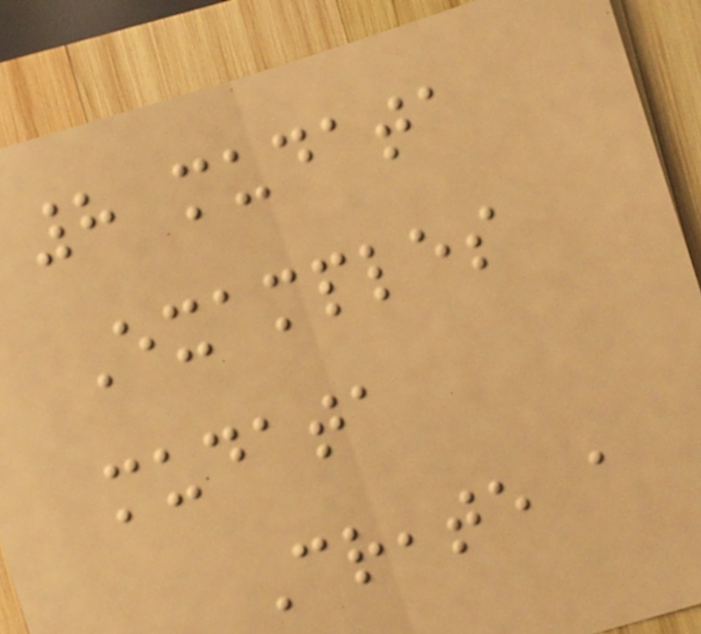8 mudata
Examples
mudata
Create a
